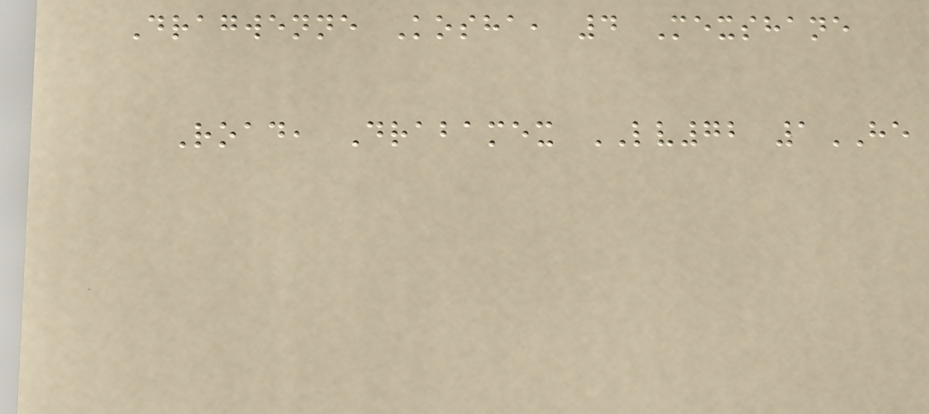Dragwenne Kosha, 4 Mexshane
Road, Drabamex LV72 1HE
